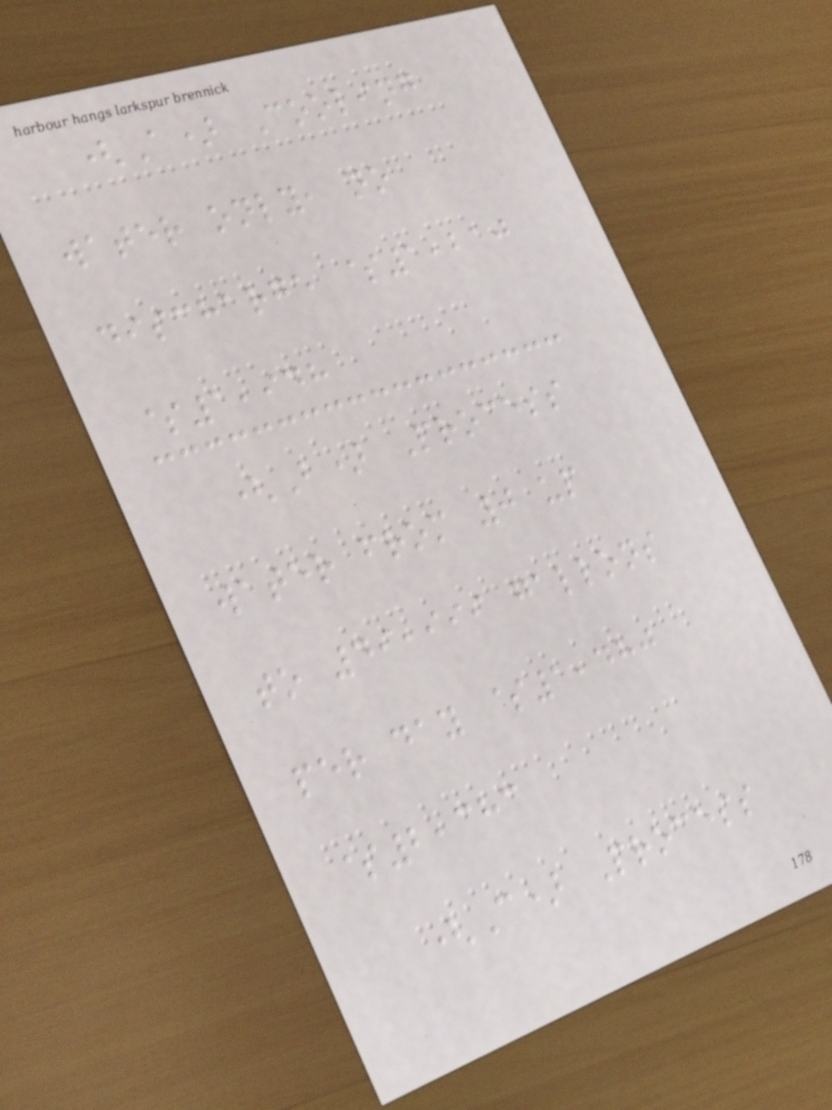(A) Cooling
water only, no
discharge $1,210
$1,948
(B) Process
water from 0 up
to 49,999 gallons
per day $1,480
$2,383
(C) Process
